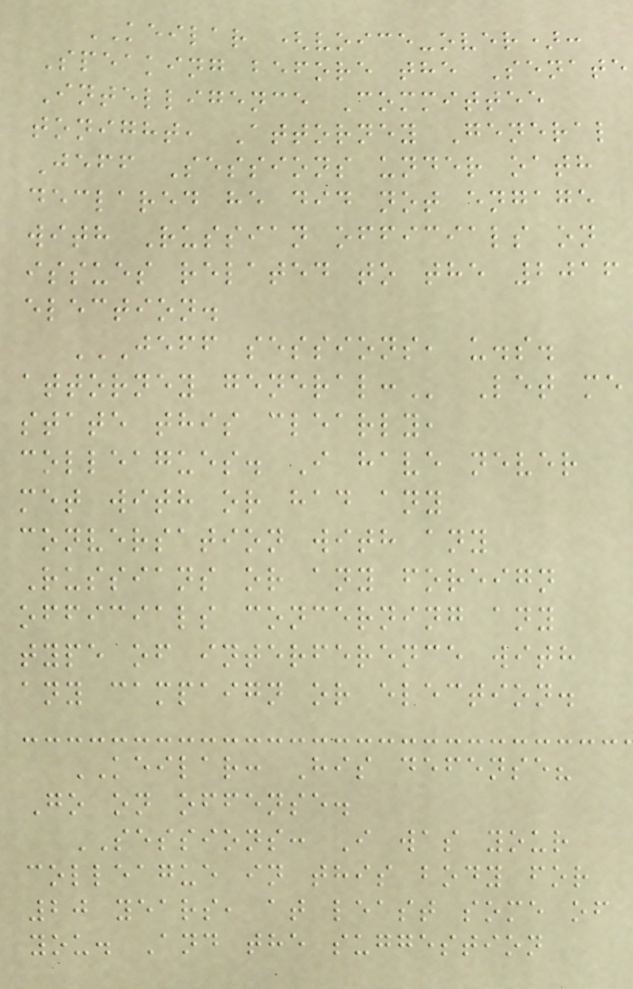KEILAR (voice-over):
Speaking before the Senate
Intelligence Committee
tonight, Attorney General
Jeff Sessions under oath
declared he did not engage
with Russian officials on
issues related to the 2016
election.
JEFF SESSIONS, U.S.
ATTORNEY GENERAL: Let me
state this clearly,
colleagues. I have never
met with or had any
conversation with any
Russians or any foreign
officials concerning any
type of interference with
any campaign or election.
KEILAR: His defense?
Go on offense.
SESSIONS: I was your
colleague in this body for
20 years, at least some of
you. And the suggestion
